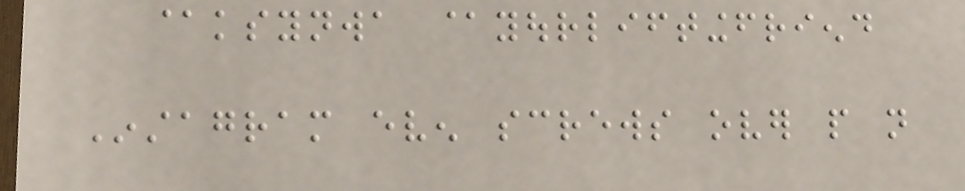@ksynwa @yourliftingfriend
Instagram even screws over people not
